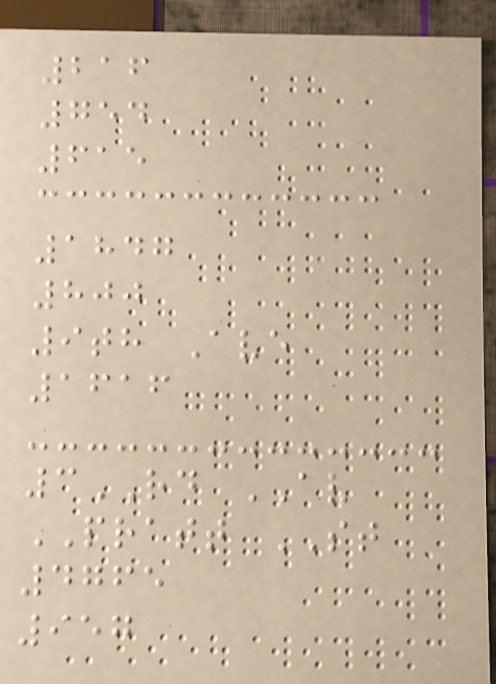216
754
615
1847
800
9th Ave
1616
3RD AV
PRATT ST
4765
957
